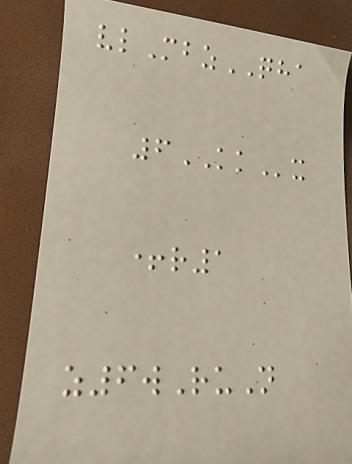vlMbzQHA
6KKx
+r1
z6wRuN
